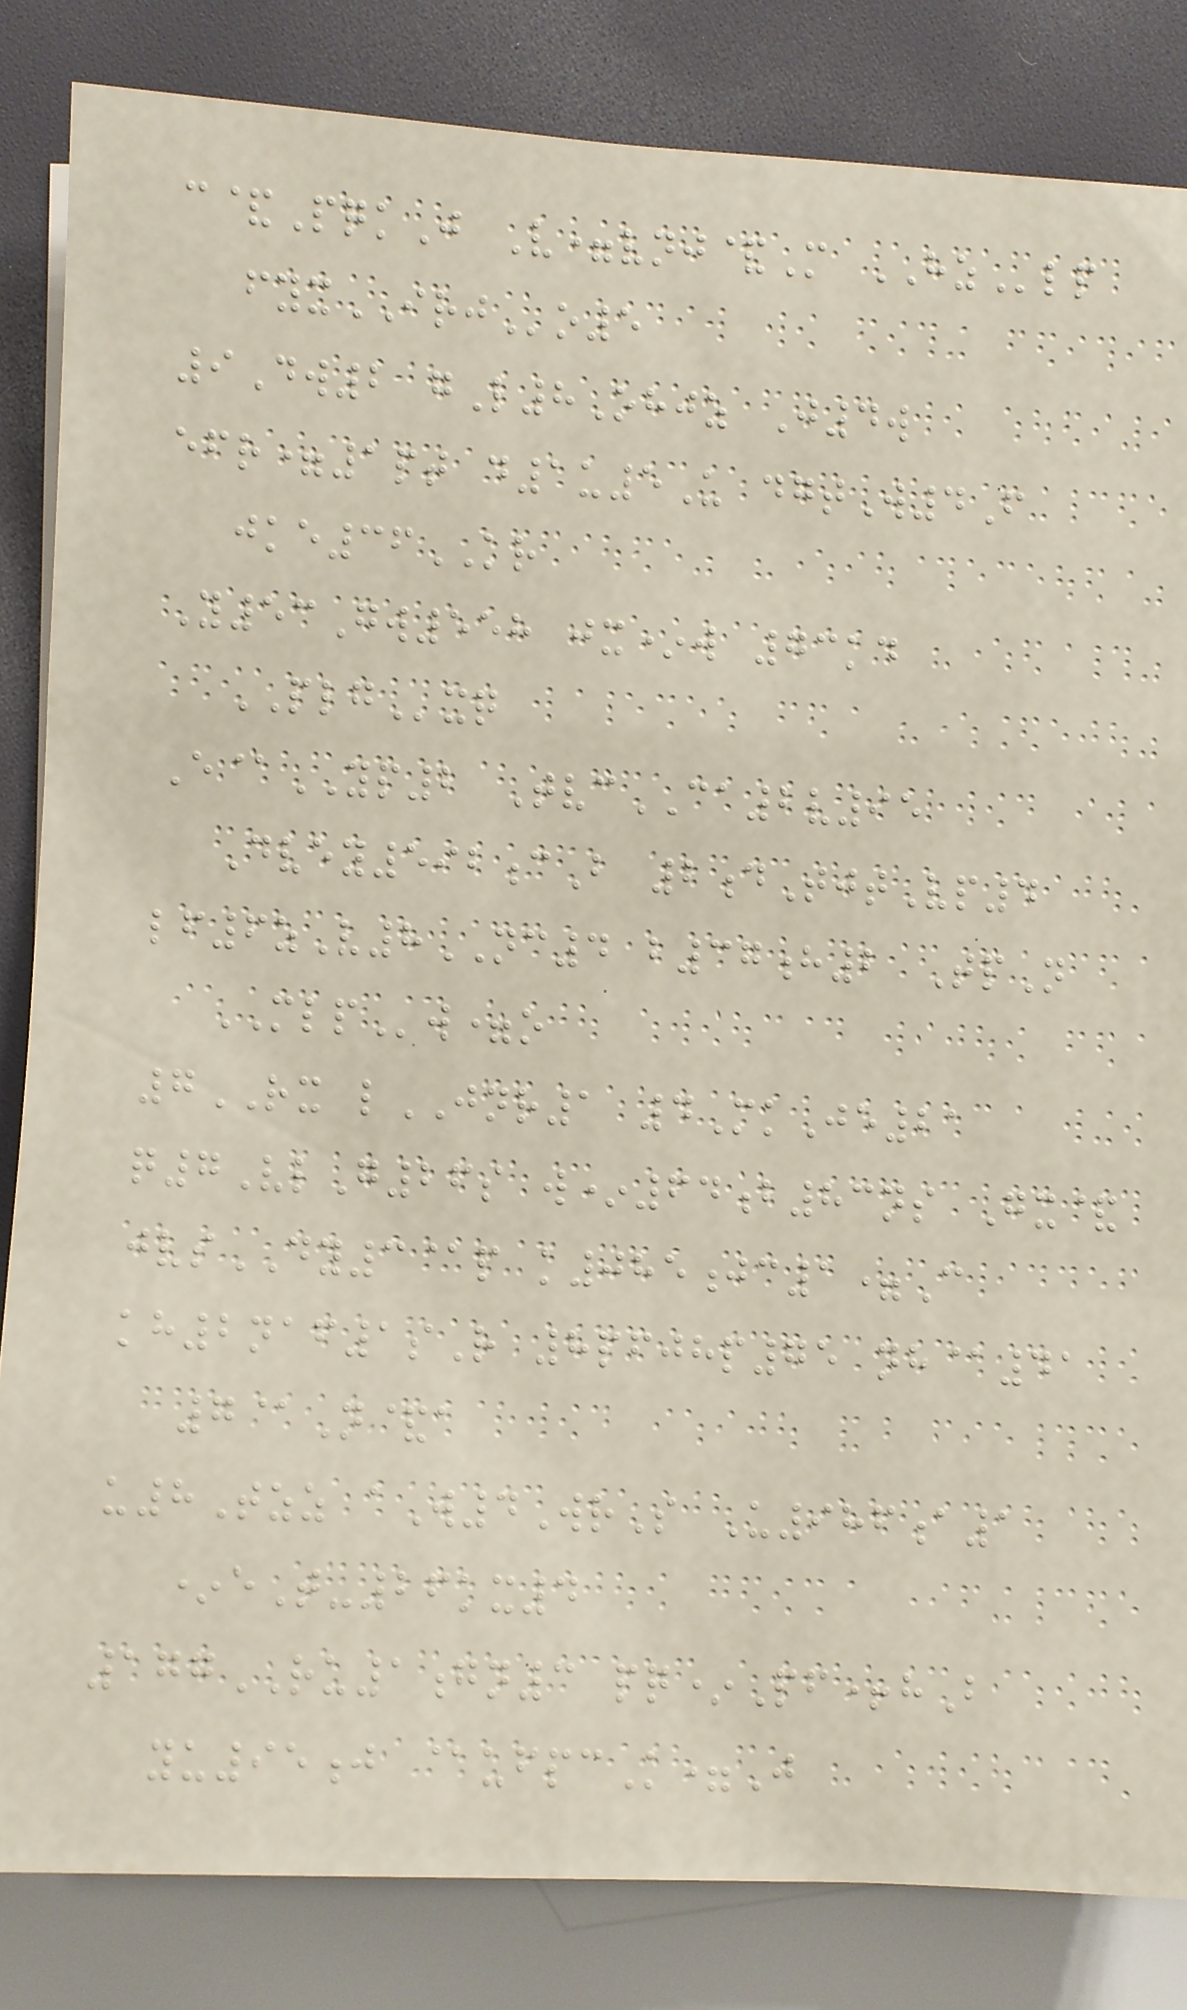c&PqkJ V=vnj&M HZlp
fyxIRJo5
9Dw2 gL8Ohjz J4w
efr=1pt d1u5U dgtW4F
jke36KR
Y53Gw558 jx*w 73kd
PLGxq
E@YP2 TvcCA2v95
Dvey592cB 2dTjtVp4
lf6zV8NC4 b37h2 TpN
MLPw=o
7RX lJNR1 4MkJe21
q7VlG26s w*64b83ns Gx&
jvsDY3@p k085jc1=C
kh2naf1sR 8pfjhp75 nh@41
7@N&a
u8Tzz aW4WrS U986a1
*eT-26kx4
177RU1gn3 pq*Pf+hB
yu95j @ufpcK=J
